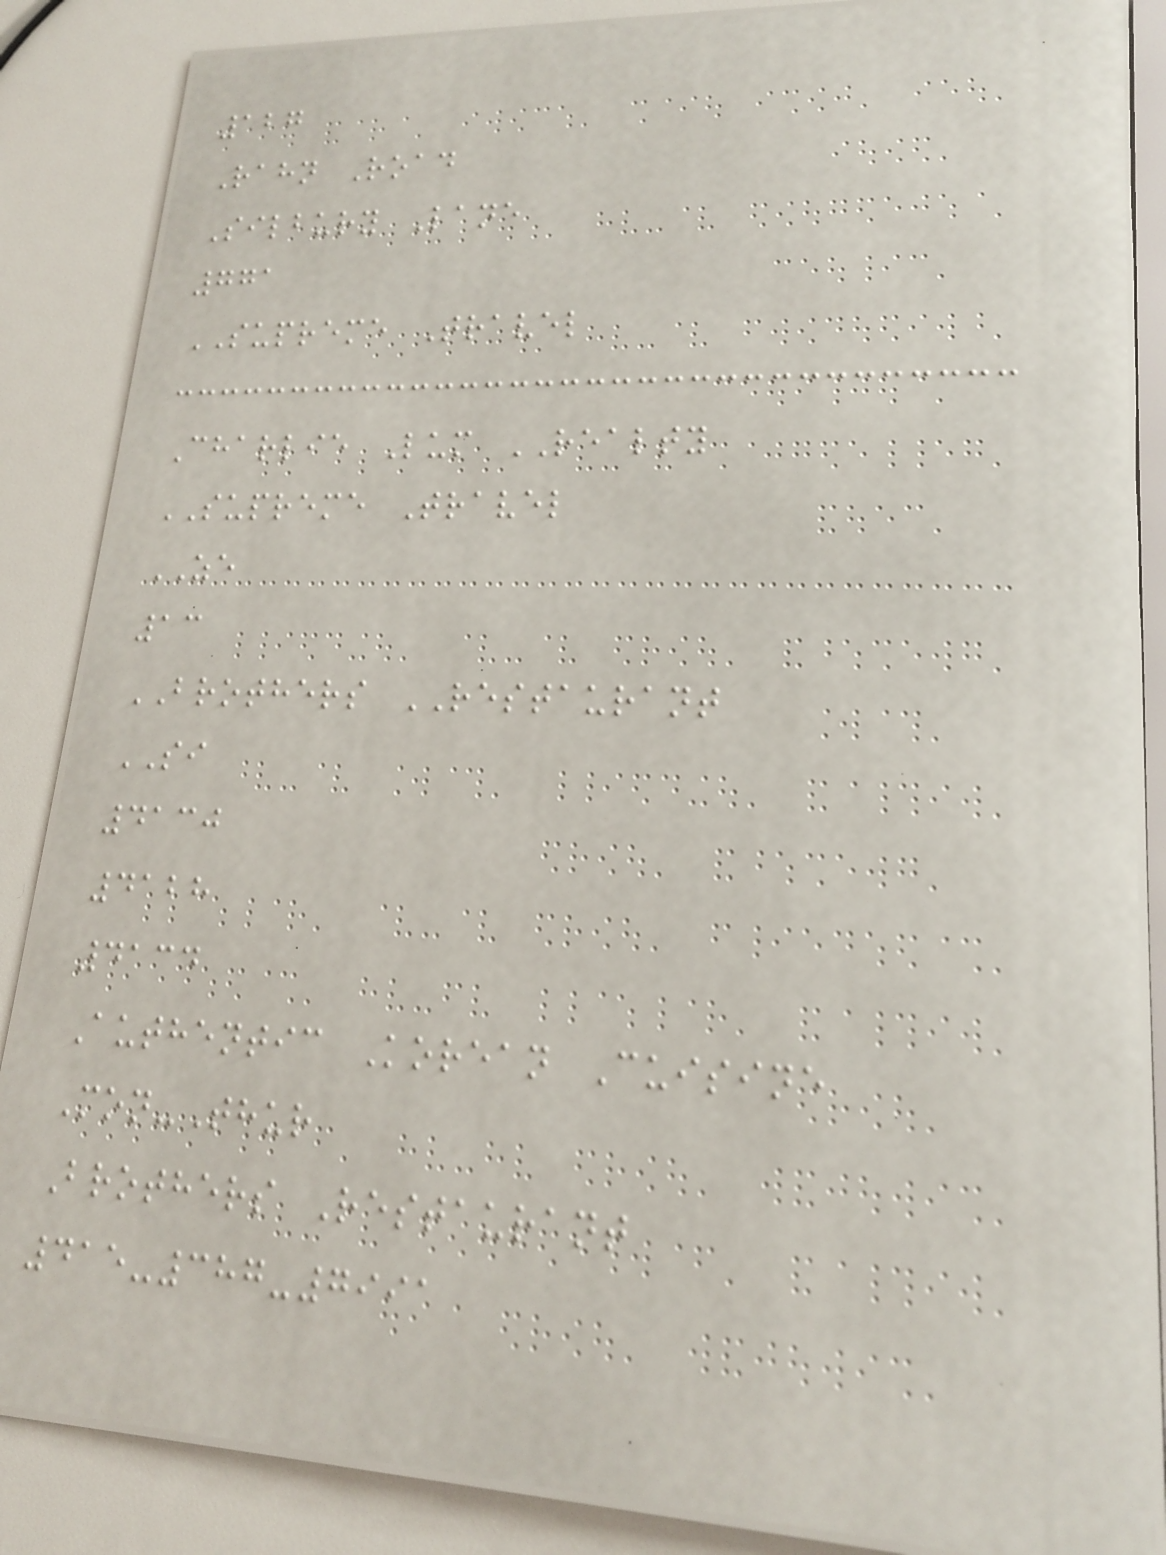127
Rahn Road
Silbury Lane
771
SUPREME Travel
Charlie Lum REALTY
SUPREME Travel
ZE
13
BROTHERS RESTAURANT
SI
4130
4128
4134
Authentic Korean Cuisine
Mon-Thur
Brothers Restaurant
415-387-7991
